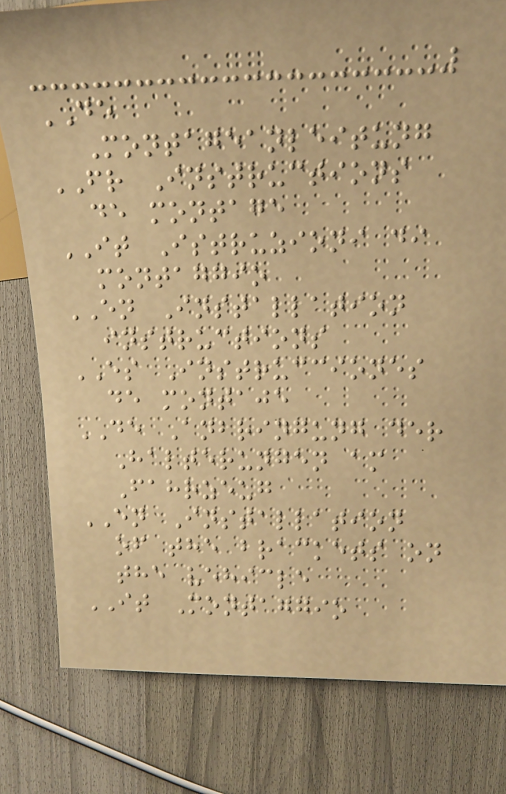DE
Montageanleitung
FR Instructions
de montage
IT Istruzioni di
montaggio
EN Installation
instructions
ES Instrucciones
de montaje
DE Anbringung der
Halterungen am
Fahrzeug
EN Installation
of the brackets on
the vehicle
IT Montaggio
